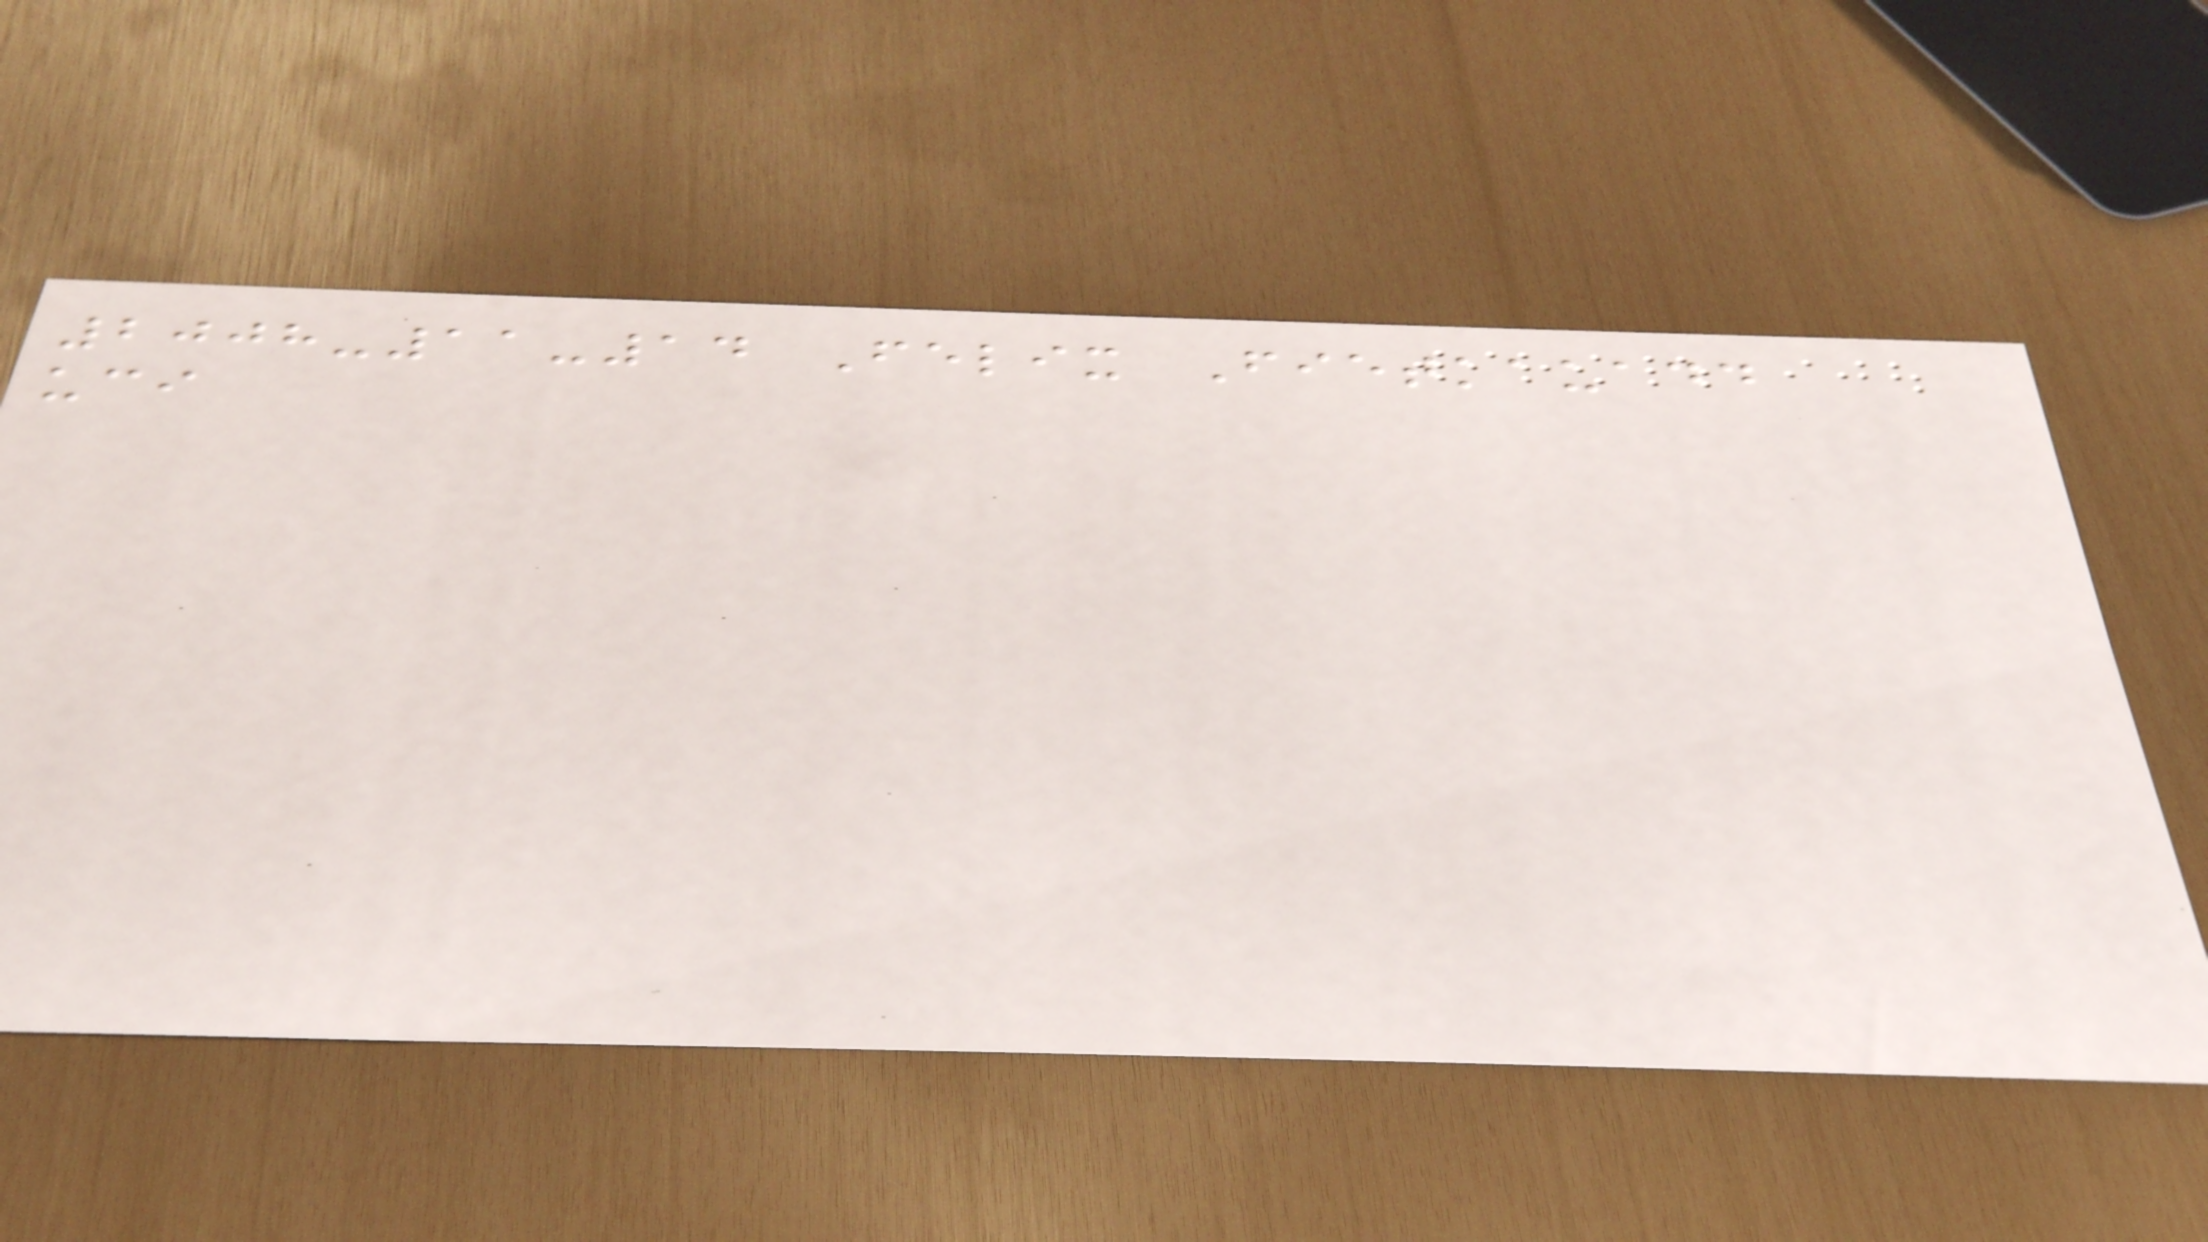2008-11-14 Felix Fietkauadd
uci
